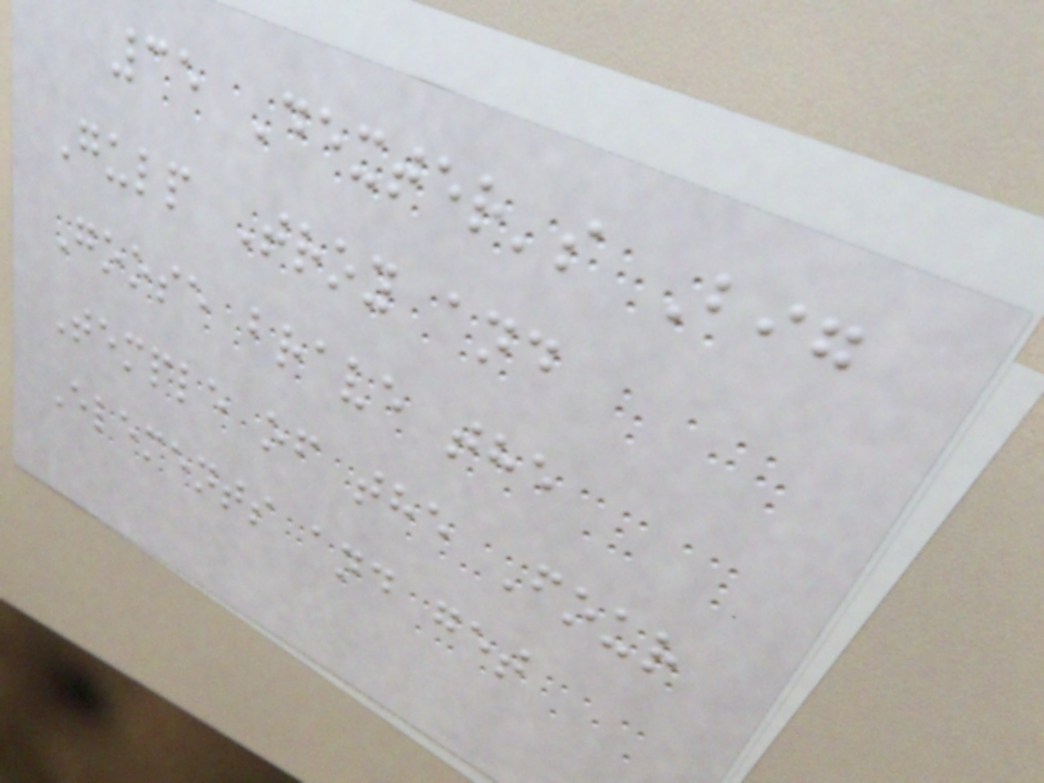35 Dexter's Big
Gulp Troy and
Goose brave the
Temple of the Four
Elements and get
